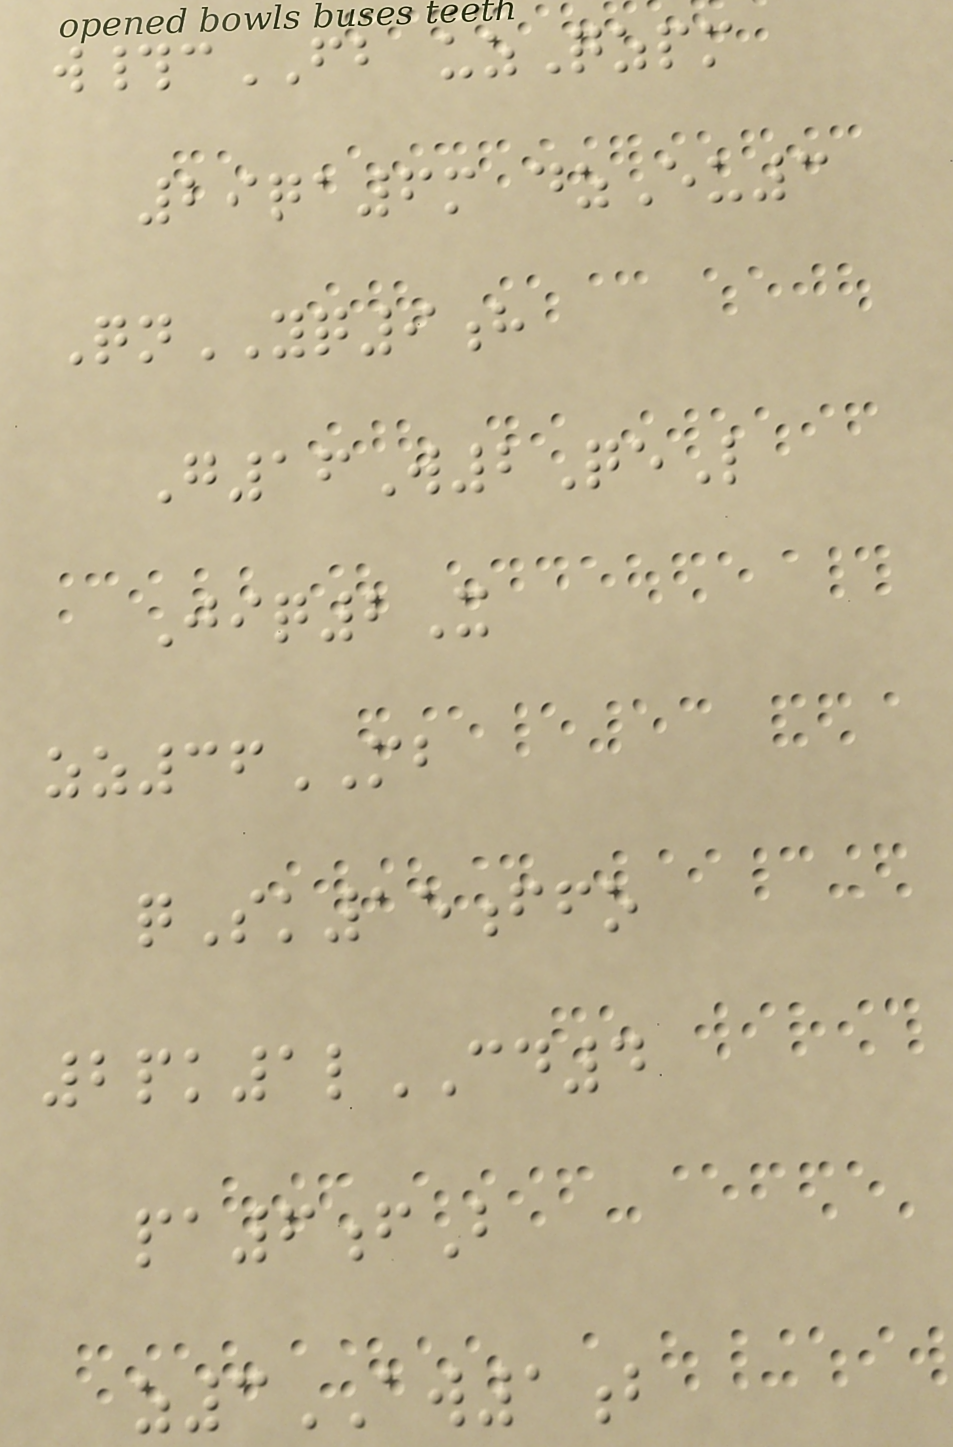w#cFB uzQzpm
29qa6m dzEu3
QnYQ9h
G16W2QeL
Jiq2X
zz36MB
qSk15ffo
2pk1lCD4
pa6fB
z3AW1b
